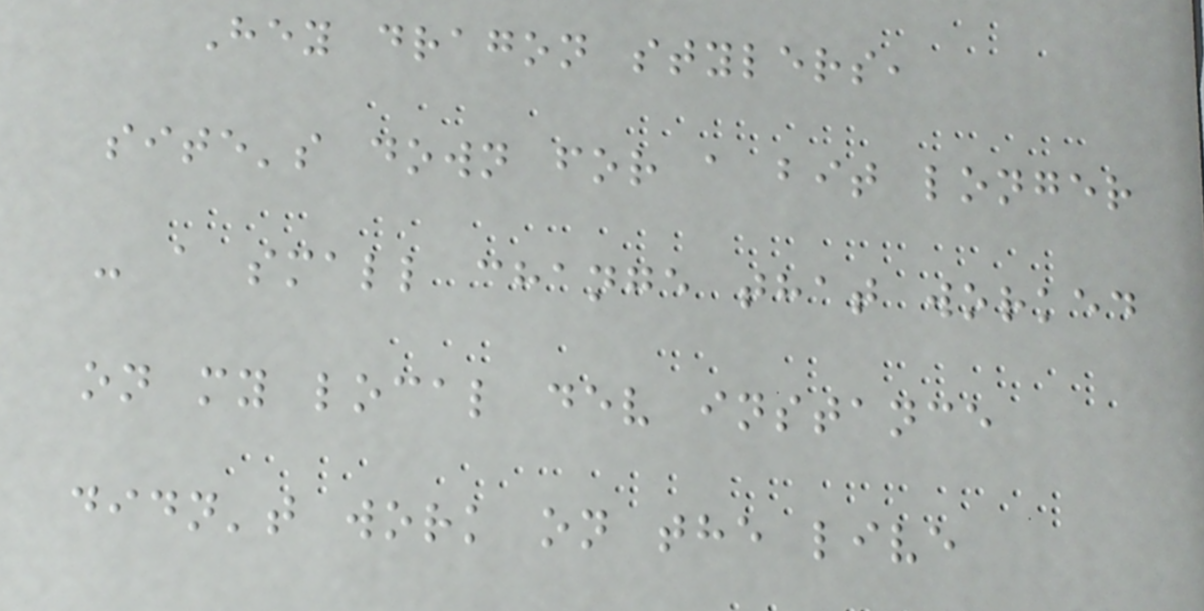Hey dragon stylers,
site's down for a bit longer
- a small change that worked
on my local dev instance
didn't work on the live
